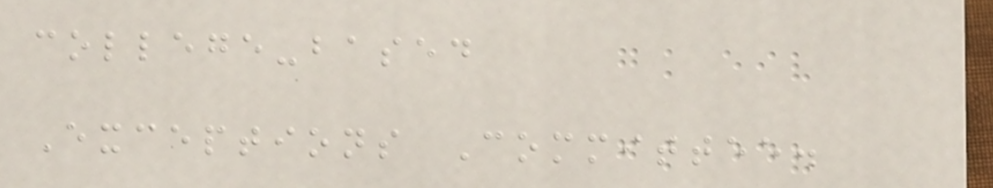college-based
Exceptions Committee.
